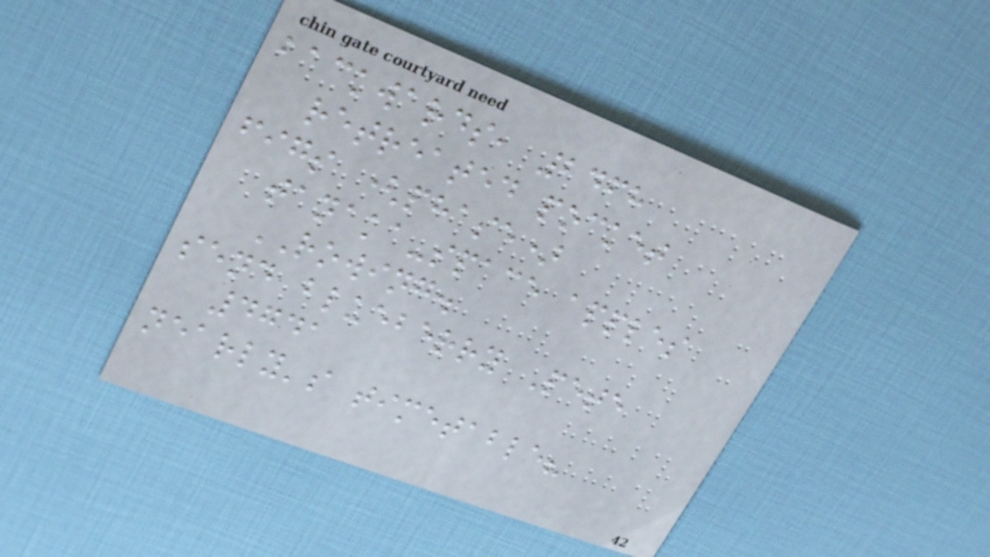backwards, 2468
retreated pocket
figs (phase)
tanaka-space apples
ROWING.
send blueberry Pete
4741
nearly's timetable?
